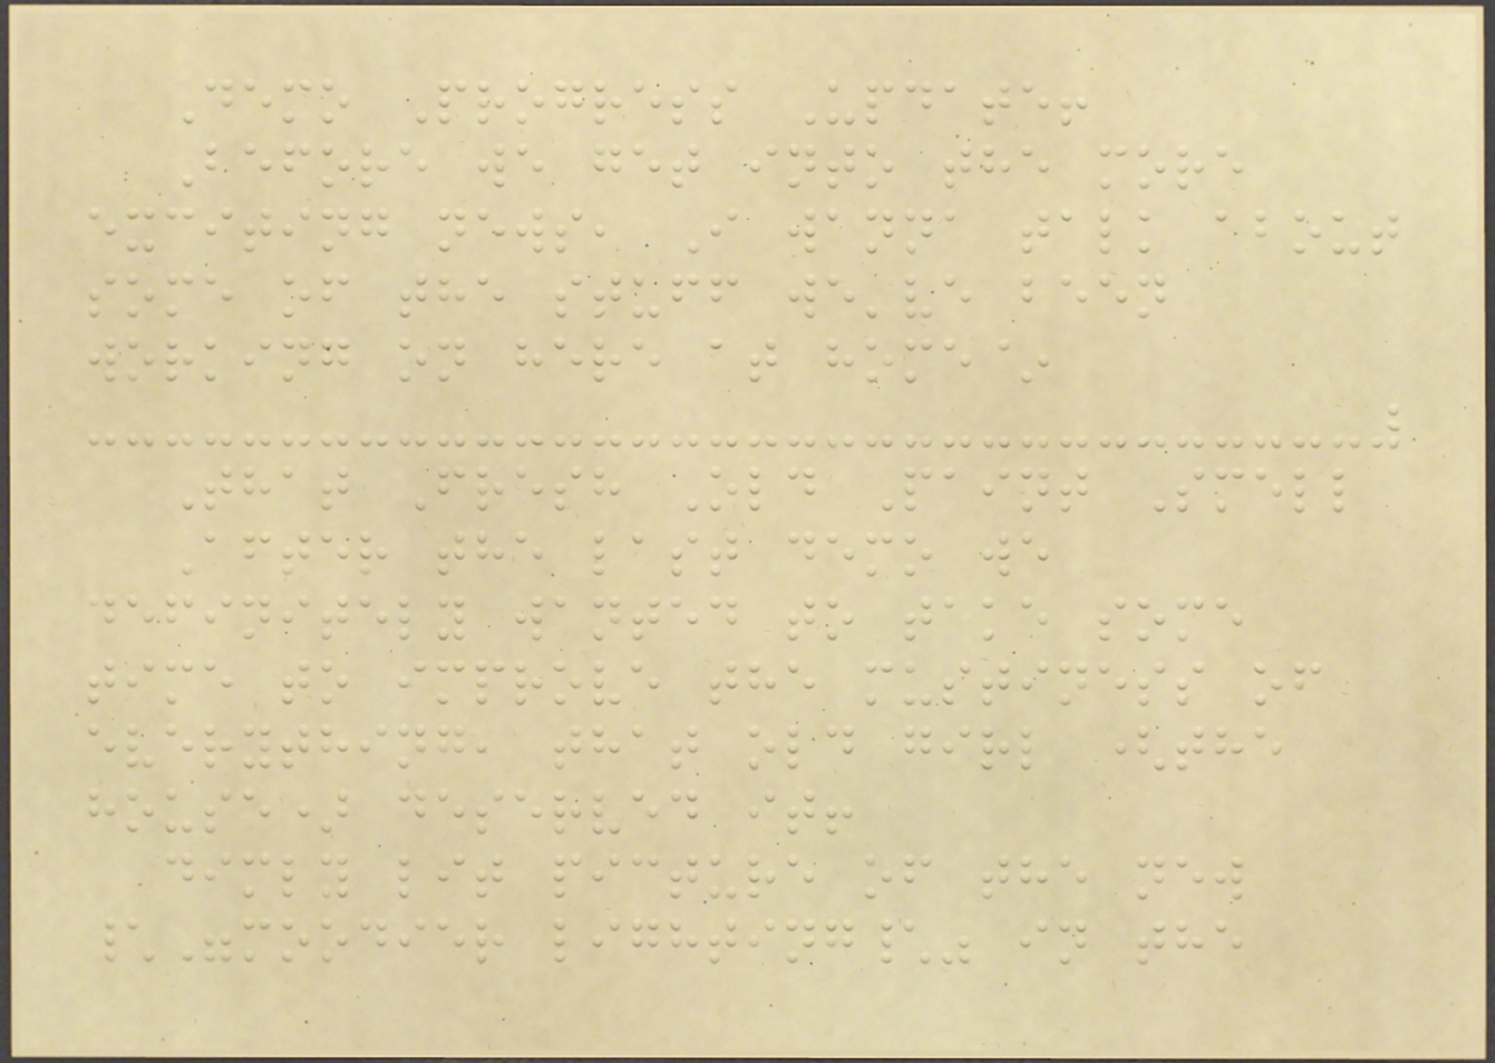Demo Progress Update!
Before we get into the more
exciting news, I wanna talk about
some of the stuff we've been
working on here at home~
That Fresh Old Paint Smell
After the last demo we
definitely wanted to take some
time to improve the mustiness of
everything, that old girl (the
house) deserved it!
dimly lit picture of the new
\"moodier lighting\" in the
